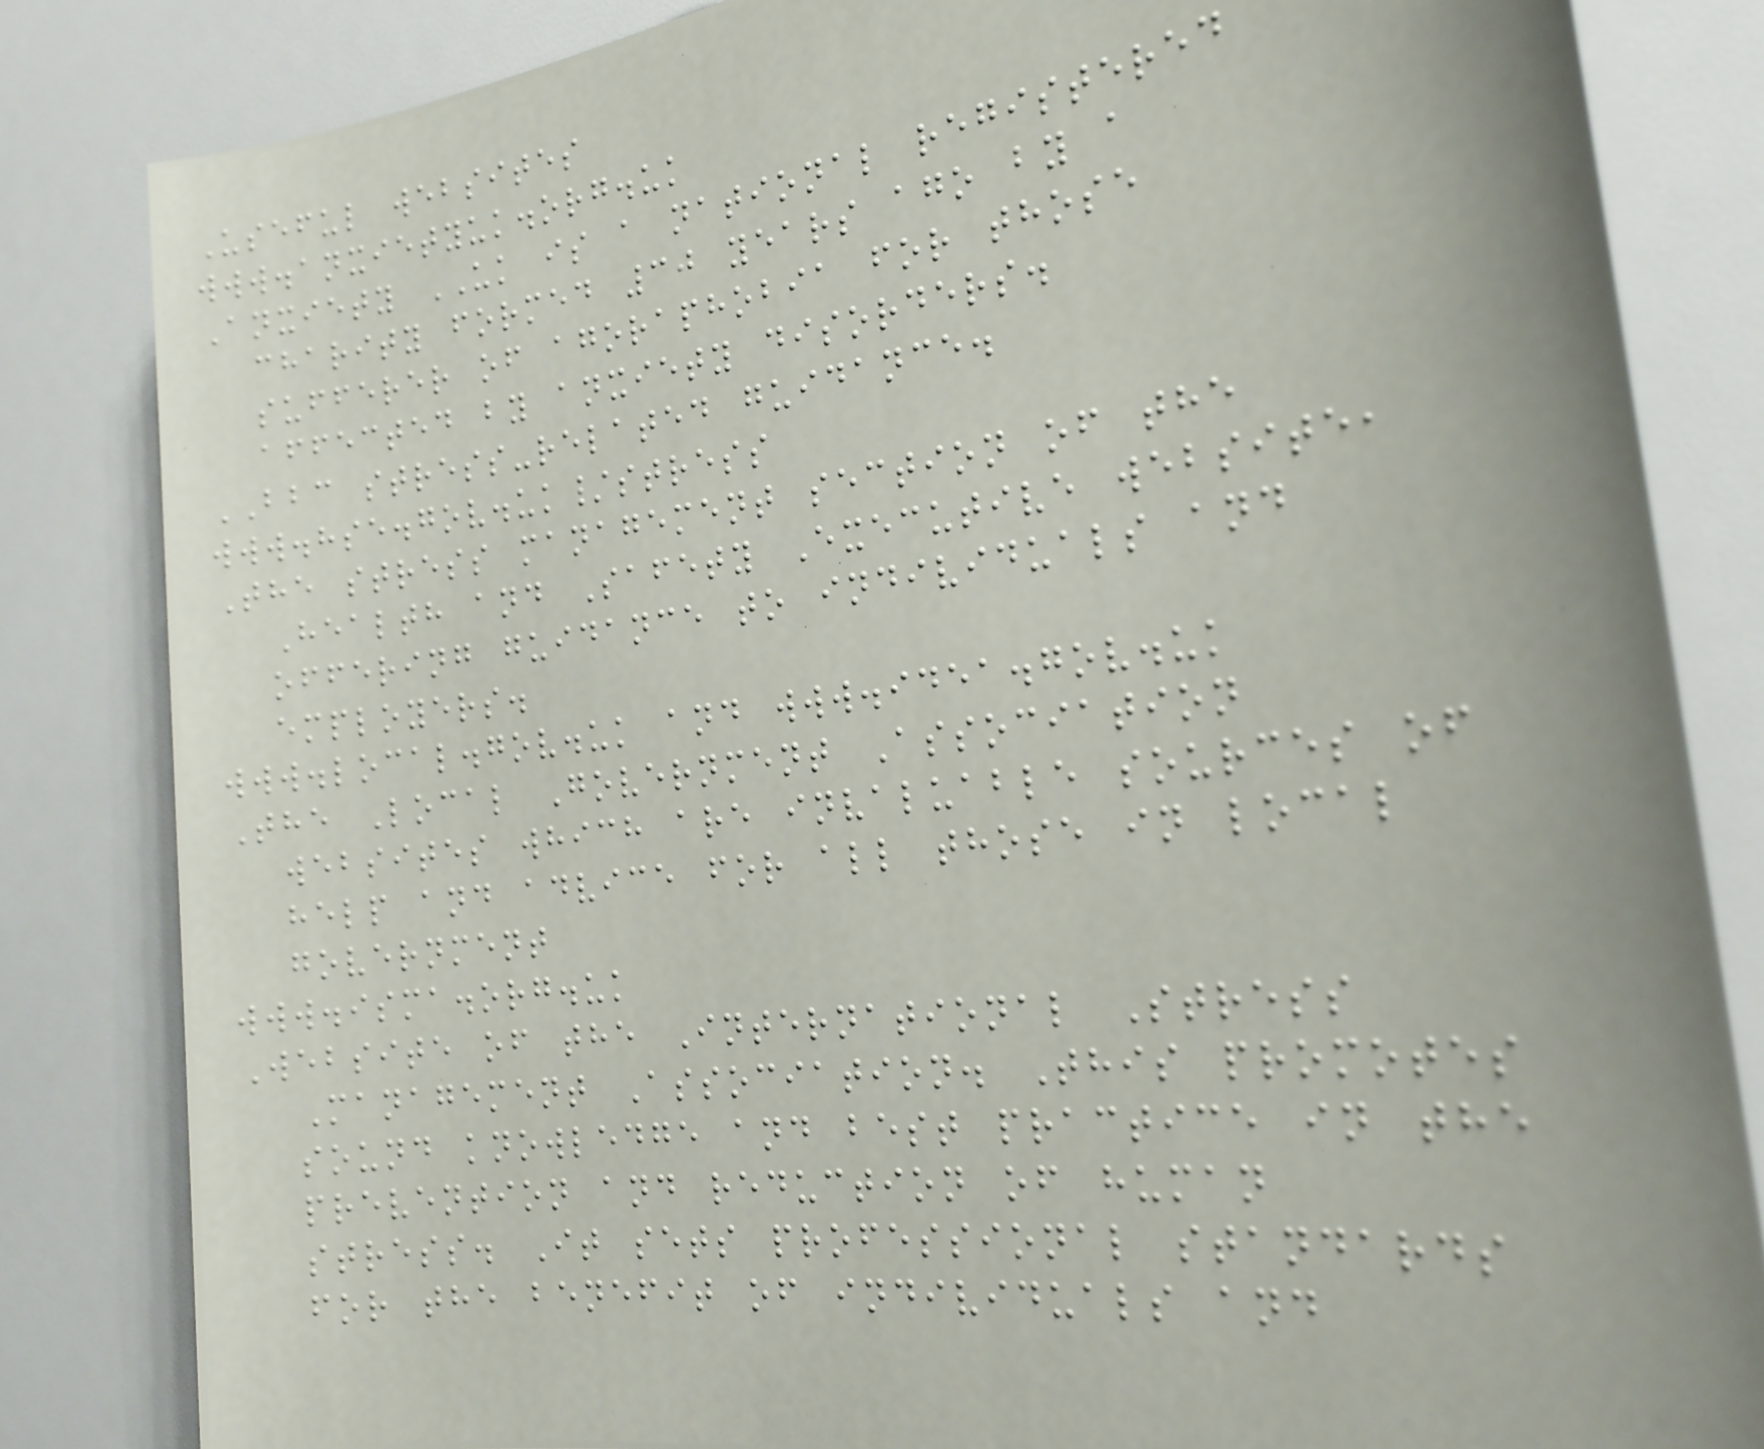Useful websites
www.anxietyuk.org.uk
Anxiety UK is a national registered
charity formed 30 years ago by a
sufferer of agoraphobia for those
affected by anxiety disorders.
BBC stress-related guidance.
www.hse.gov.uk/stress
The stress management section of the
Health and Safety Executive website,
offering guidance to individuals and
employers.
www.local.gov.uk and www.idea.gov.uk
The Local Government Association
websites which are invaluable sources of
help and advice for all those in local
government
www.isma.org.uk
Website of the International Stress
Management Association. This promotes
sound knowledge and best practice in the
prevention and reduction of human
stress. It sets professional standards
for the benefit of individuals and
